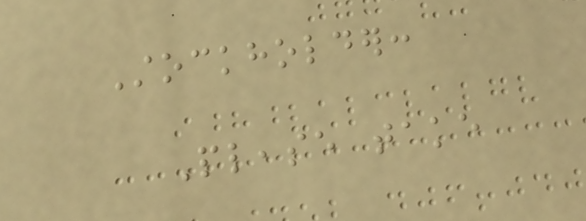Stockholder:
Please take
